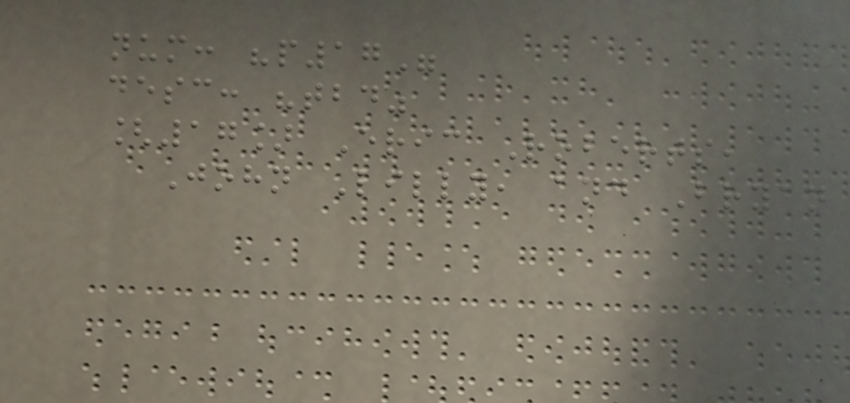num: "p17"
desc: "tbd"
[17] Eric Roberts,
John Lilly, and Bryan
